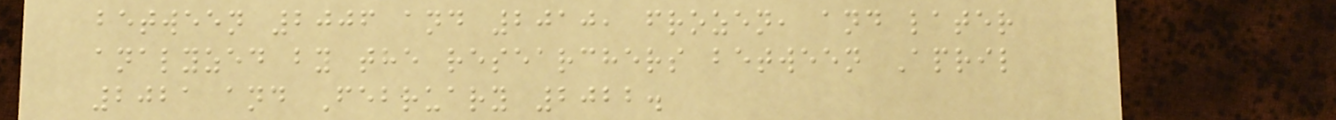between 2006 and 2010, frozen, and later
analyzed by the researchers between April
2021 and February 2022.
